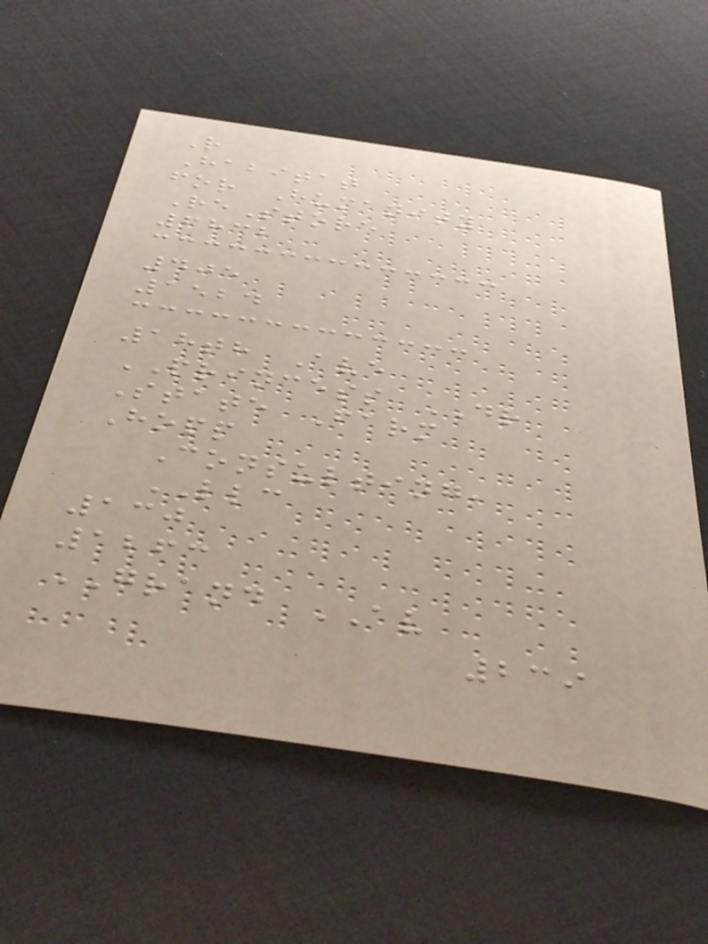R
Habitat
for Humanity
ReStore
6832
405
1524
18th Ave
PRINCESS DR
State Farm
Hopp
Consulting,
LLC
130
1263
GRAND AV
239
